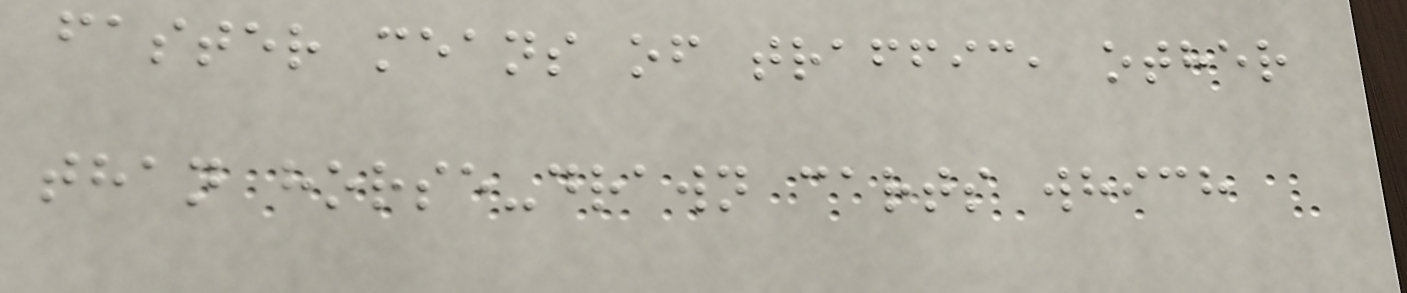faster means of traffic, other
than horse-drawn carts which
